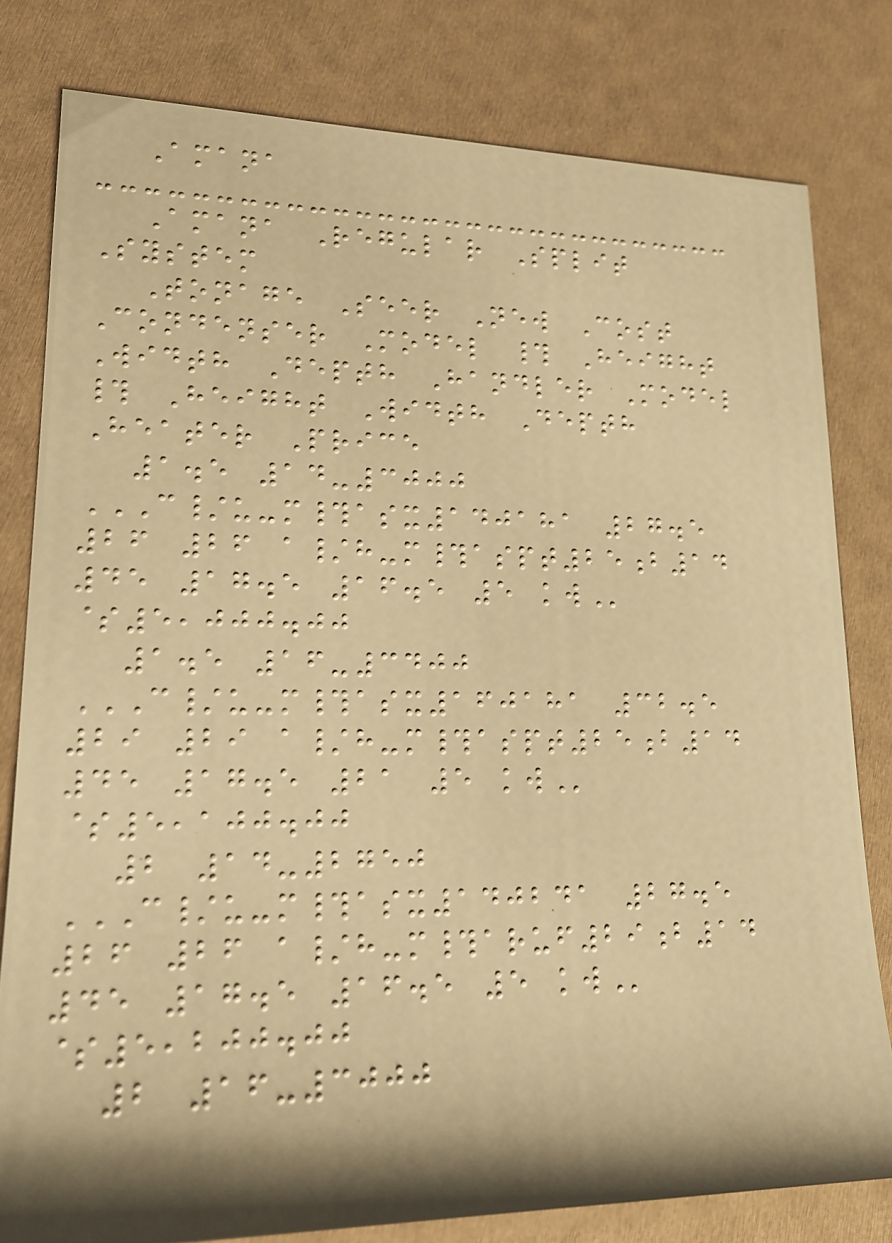Amana
Amana Regular Split
System
Tonage Seer New Cost
Condenser Model # Height
Width Depth Handler Model
# Height Width Depth
Heater Price
1.5 14-3000
C/U-M#ASX140181 27.5
26 26 A/H-M#ASPT25B14
45 17.5 16.5 5 KW
$5,000.00
1.5 16-3400
C/U-M#ASX160181 32.5
29 29 A/H-M#ASPT25B14
45 17.5 21 5 KW
$5,100.00
2 14-2750
C/U-M#ASX140241 27.5
26 26 A/H-M#ARUF29B14
45 17.5 16.5 5 KW
$5,200.00
2 16-3000
